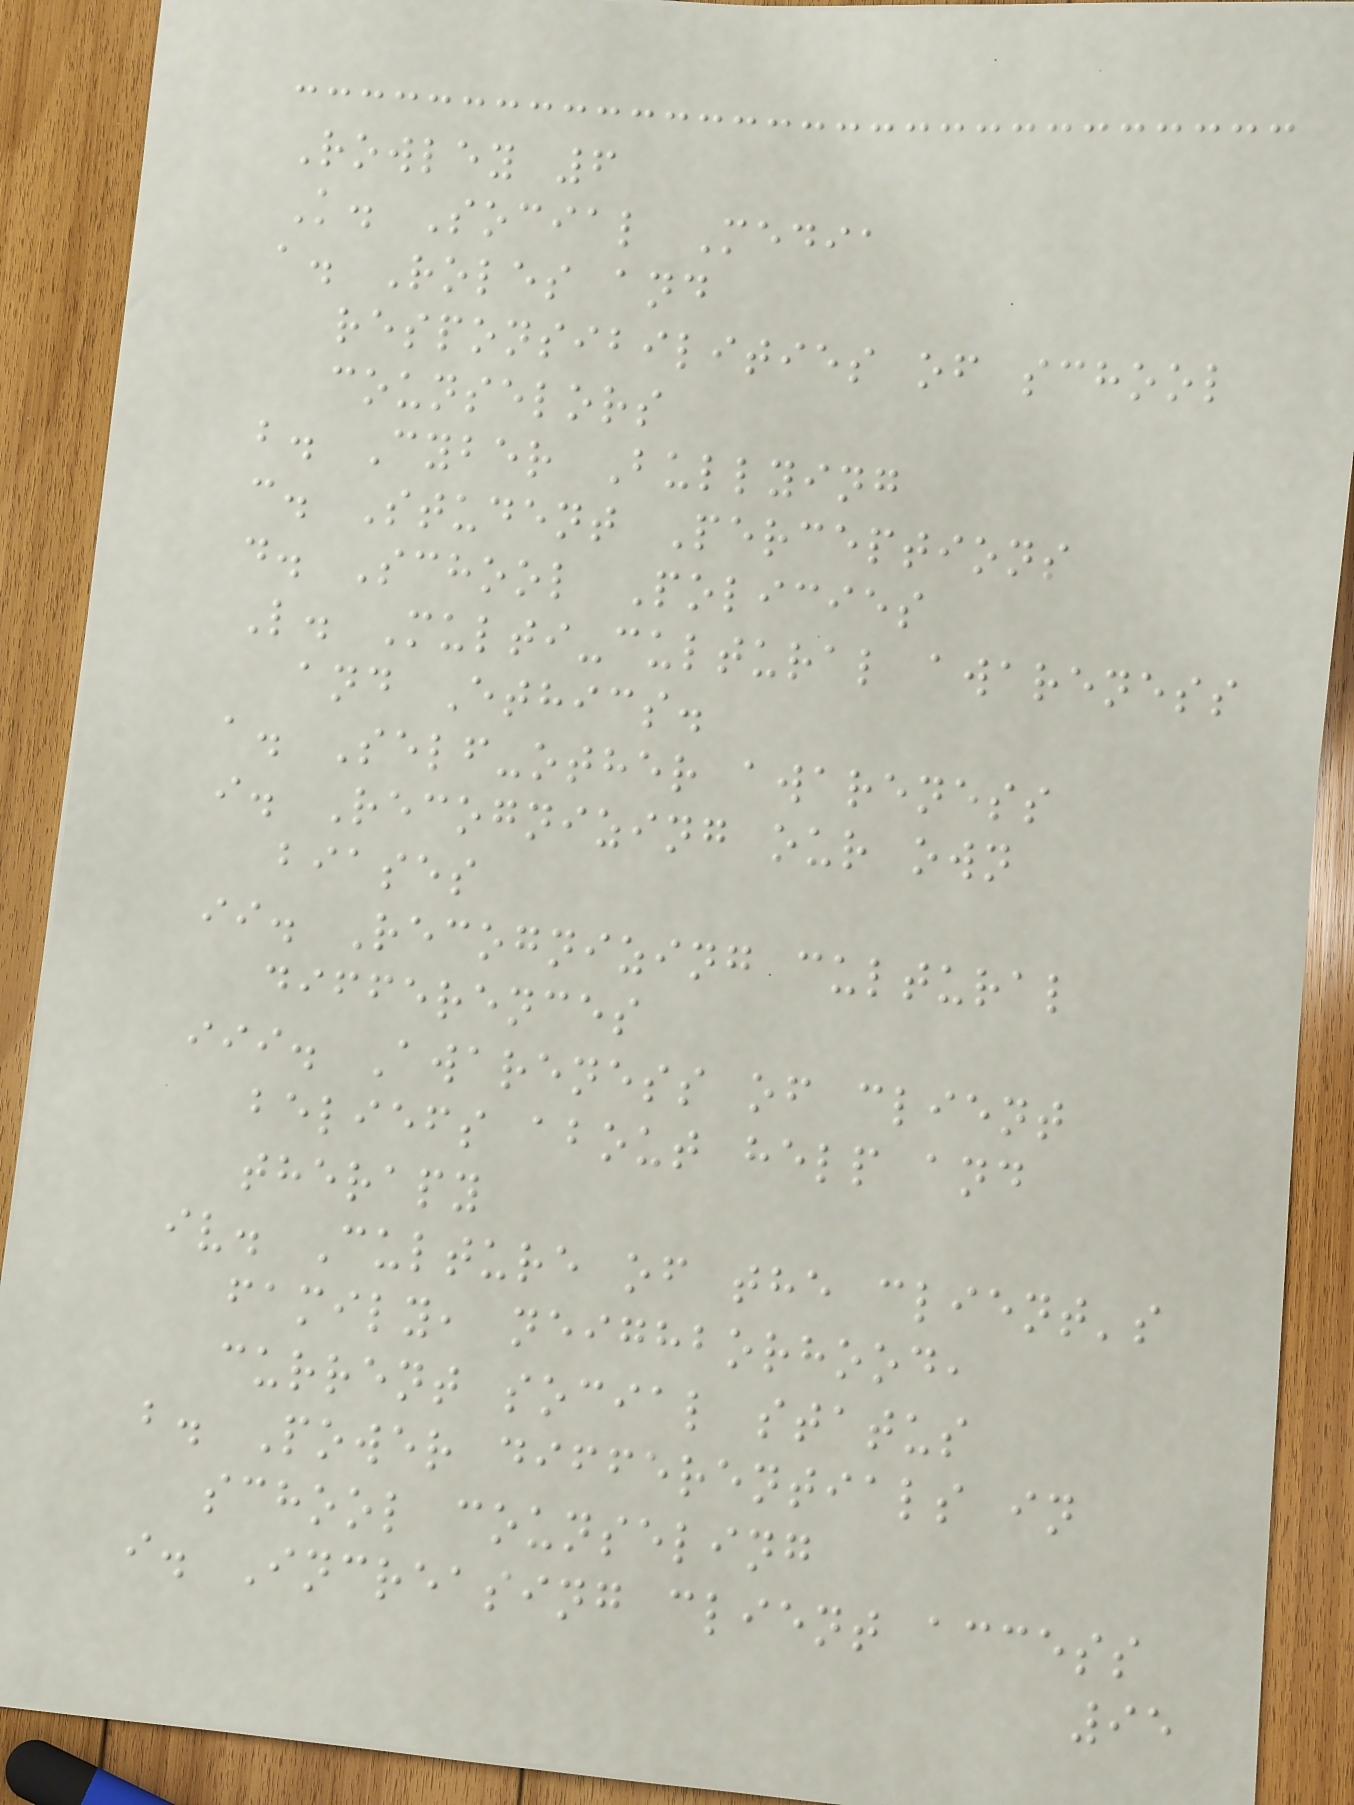Rowley 6
K. Social Media
a. Roles and
responsibilities of school
counselors
b. Cyber Bullying
c. Student Perceptions
d. School Policies
L. Multi-cultural awareness
and Ethics.
a. Self-other awareness
i. Recognizing our own
biases
ii. Recognizing cultural
differences
iii. Awareness of client
beliefs about help and
therapy
iv. Culture of the client's
family, neighborhood,
current social status
b. Power differentials in
school counseling
i. Increasing client access
95
